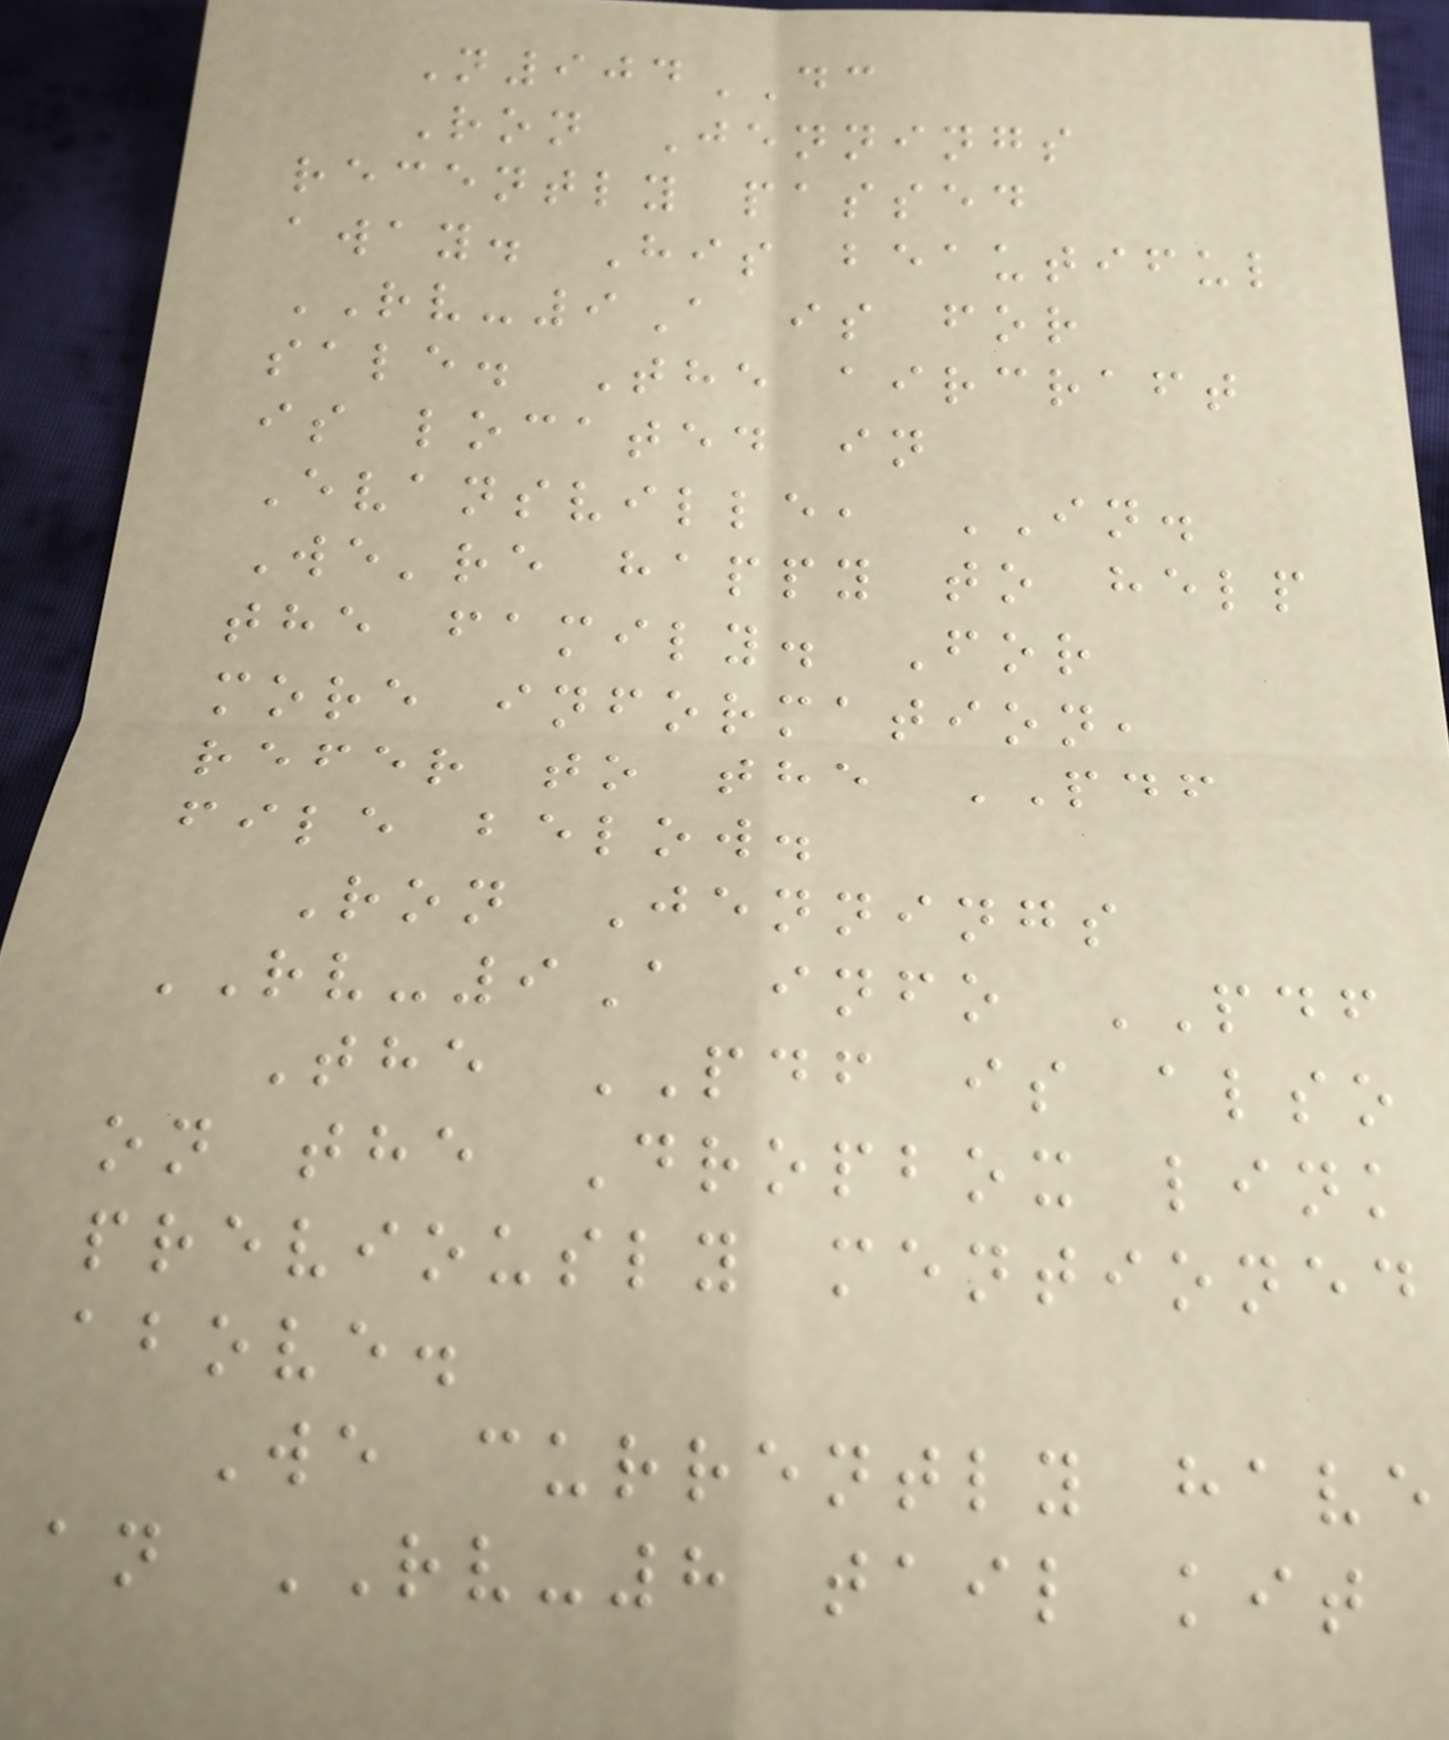N904DC
Ron Jennings
recently passed
away. His beautiful
RV-9A is for
sale. The aircraft
is located in
Evansville, IN.
We're happy to help
the family. For
more information,
refer to the PDF
file below.
Ron Jennings
RV-9A info PDF
The PDF is also
on the Dropbox link
previously mentioned
above.
We currently have
an RV-8 tail kit
